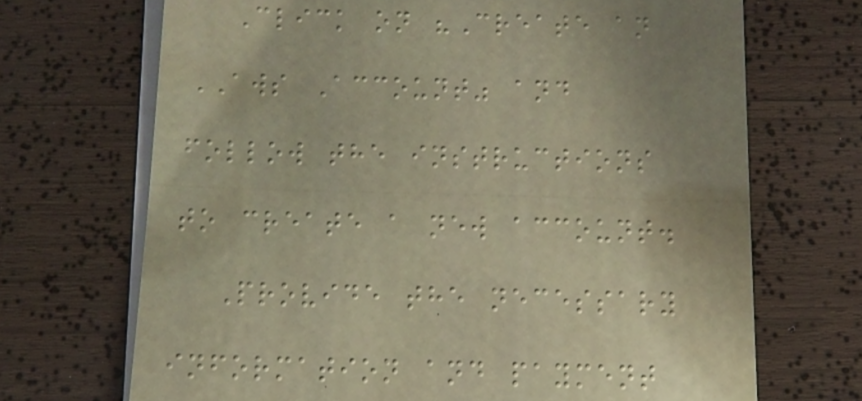Click on "Create an
AWS Account" and
follow the instructions
to create a new account.
Provide the necessary
information and payment
